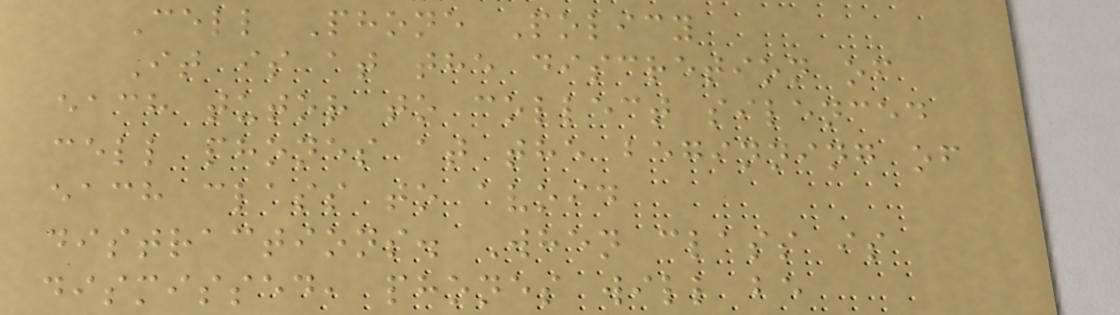Cell Phone Policy
It is at the discretion of
each tutor to collect silenced
cell phones at the beginning of
each class to avoid
distractions. When class is
dismissed, phones will be
